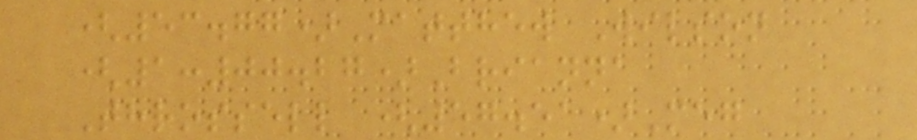(53.77)Matthew Wilson
(1:00.27)Brianna
Throssell (57.51)Meg
